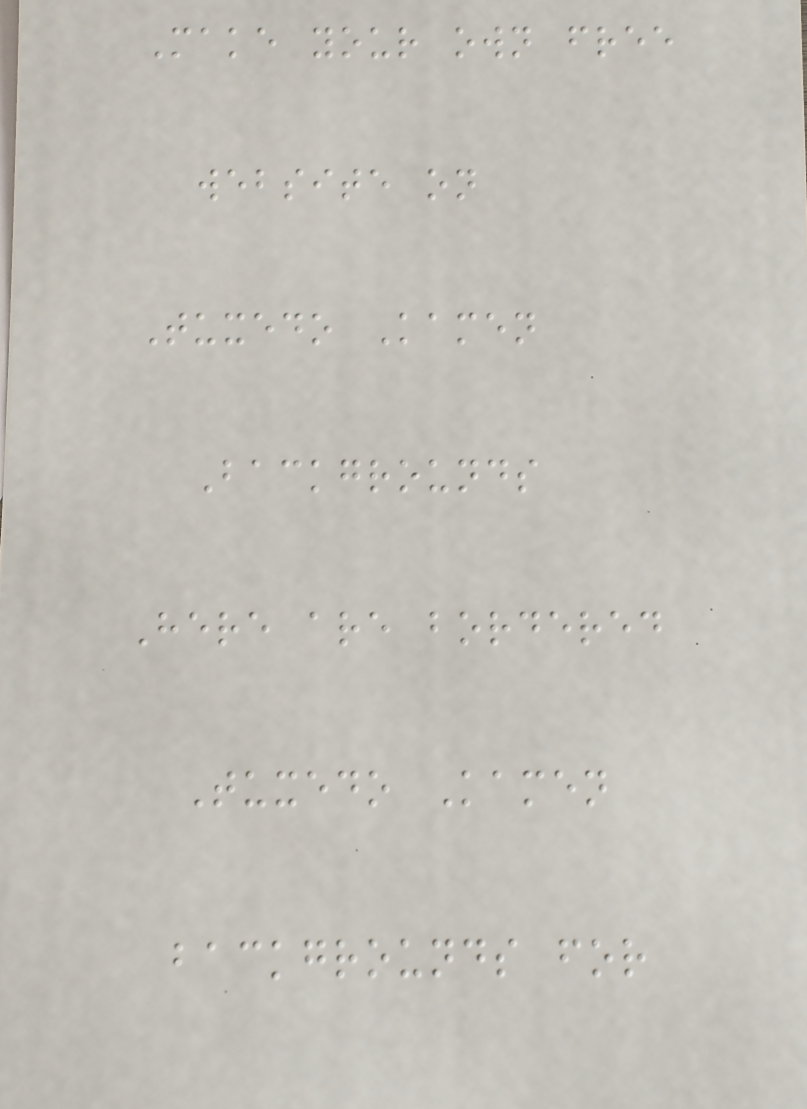Make your own free
website on
Tuxedo Kamen
Backgrounds
Here are bordered
Tuxedo Kamen
backgrounds for
